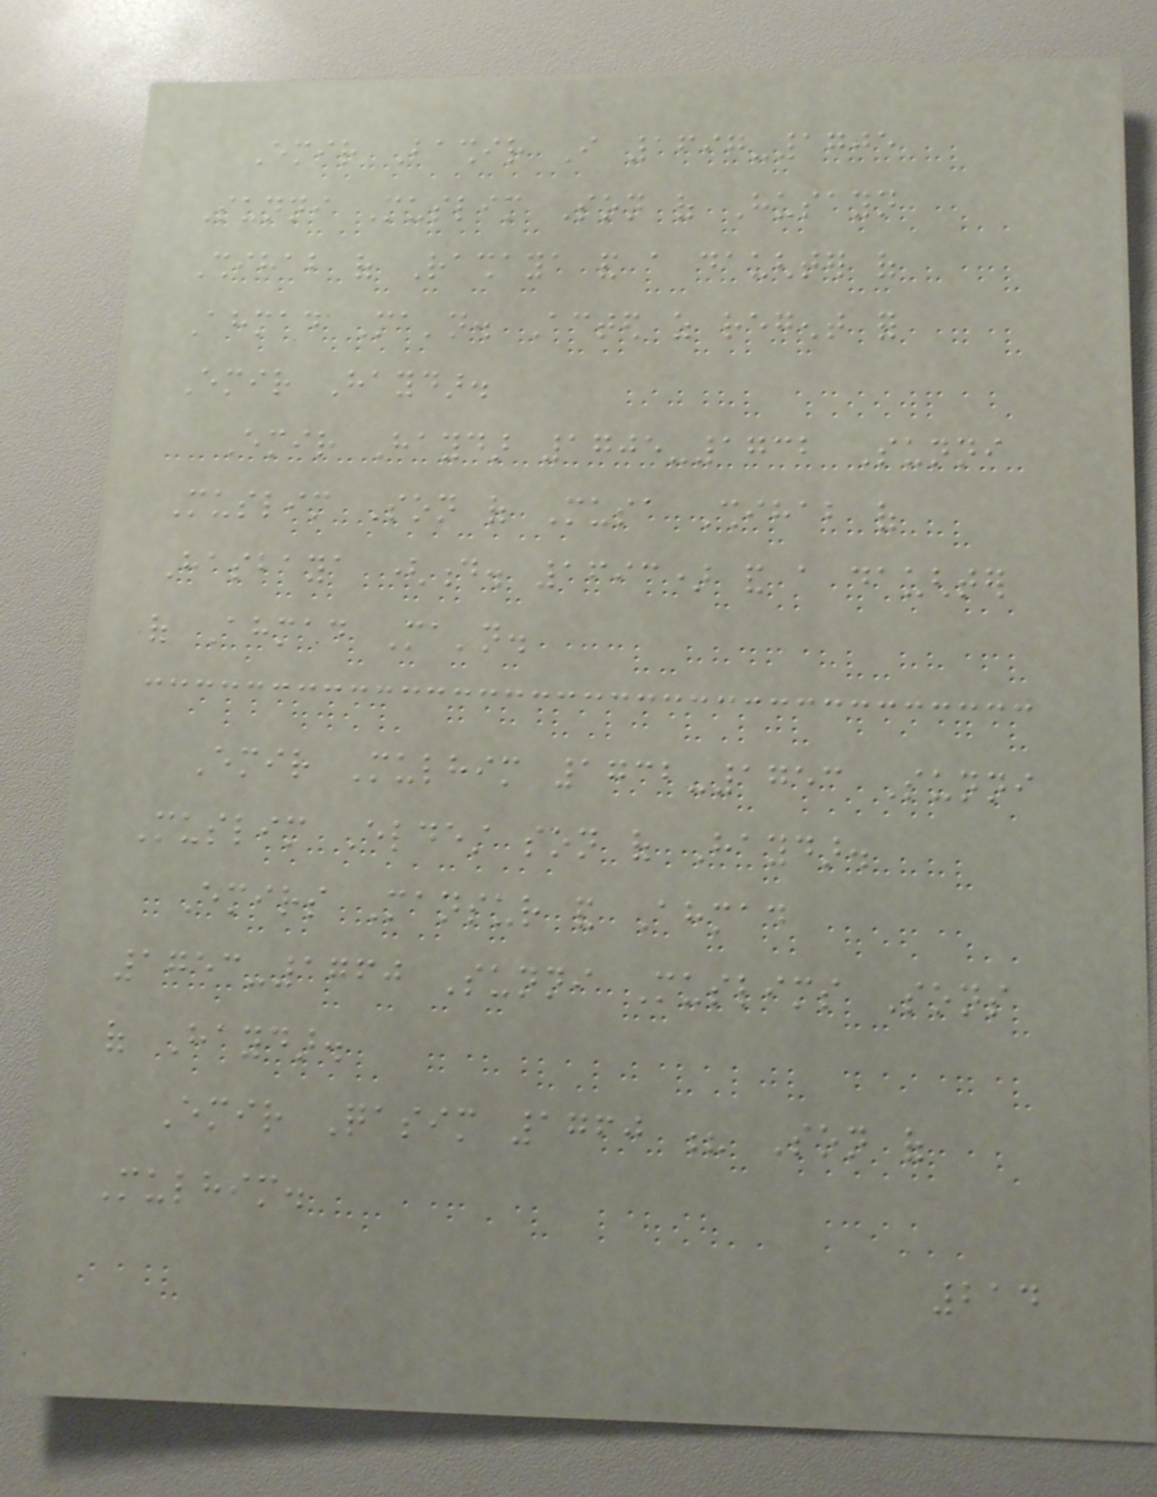Emir Bashir I 1697-1705
Sunni Muslim Son of Husayn
Shihab of Rashaya and a daughter of
Ahmad Ma'n. Acted as regent for
Emir Haydar.
Emir Haydar 1705-1732 Sunni
Muslim Son of Musa Shihab of
Hasbaya (d. 1693) and a daughter
of Ahmad Ma'n.
Emir Mulhim 1732-1753 Sunni
Muslim Eldest son of Haydar.
Emirs Mansur and Ahmad
1753-1760 Sunni Muslims Sons
of Haydar.
Emir Qasim 1760 ? Son of
Mulhim.
214
